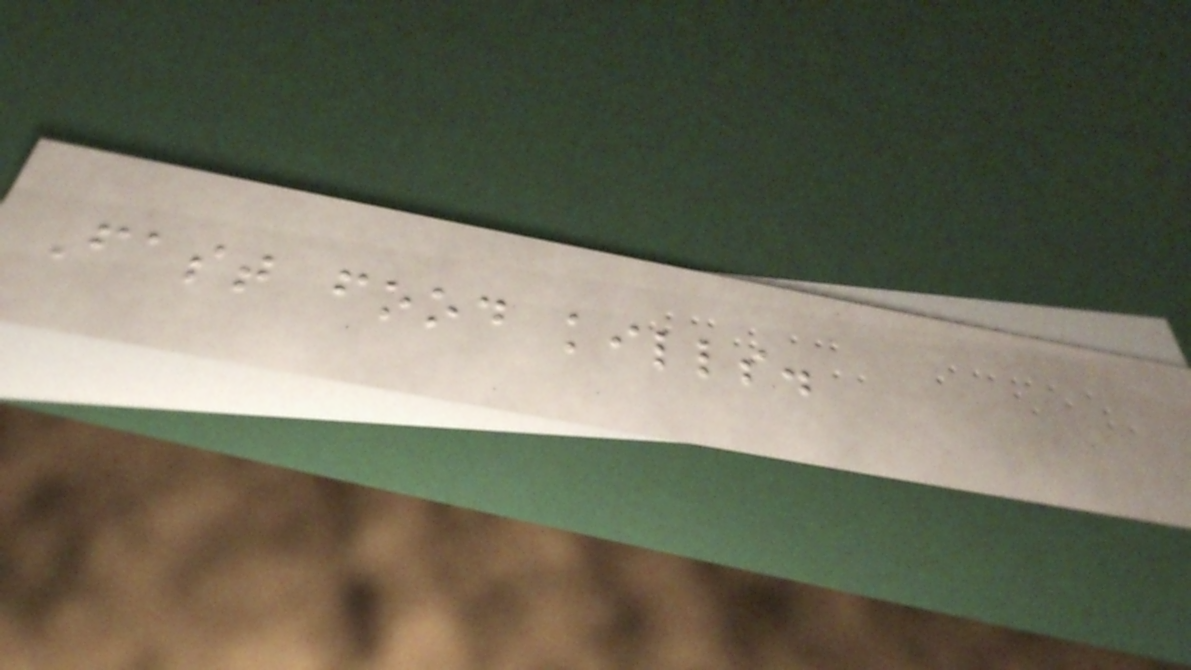Fast food kills.
